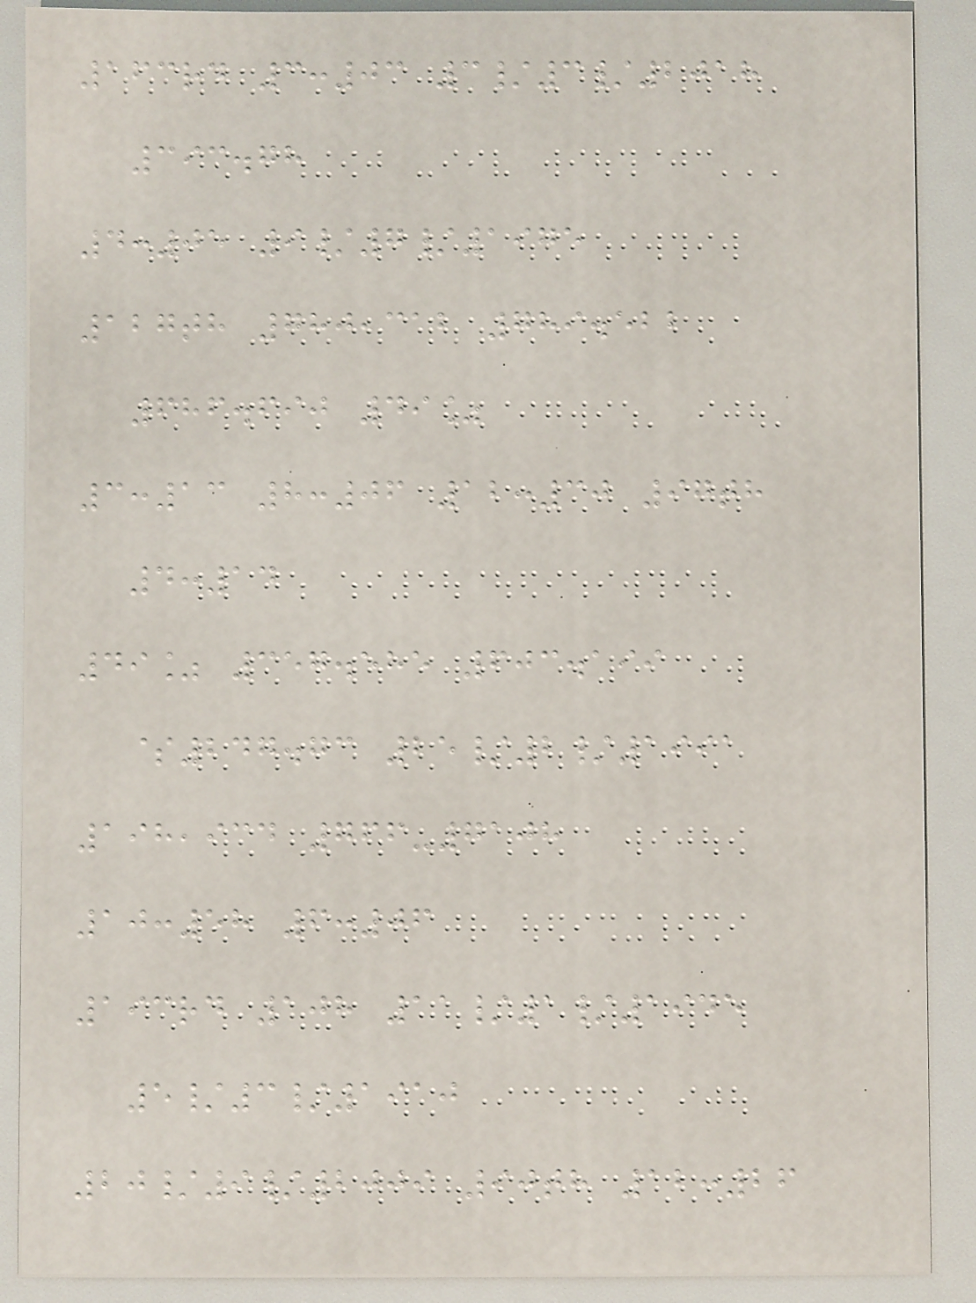163rd 3:03 3/3/2018
393.78
4:05 9/7/1975
127th 780,312 789.522
686.690 49%
3:13 8:06 12:30 97th
4:14
49% 357.585 603.199
$247.73 25/2/1991
198,934 766-7108
10:58 6:06
193rd 108 11/1/1945
5/3/1910
20/9/2009 90th 12:26
